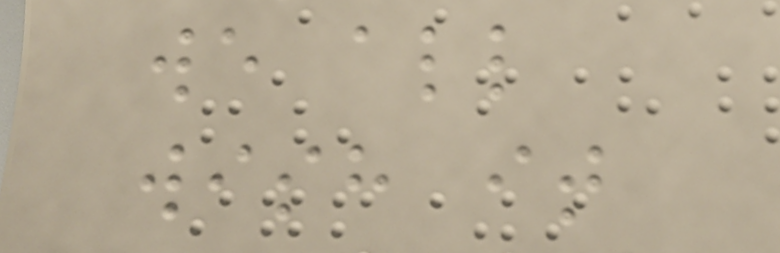we all
wish it
